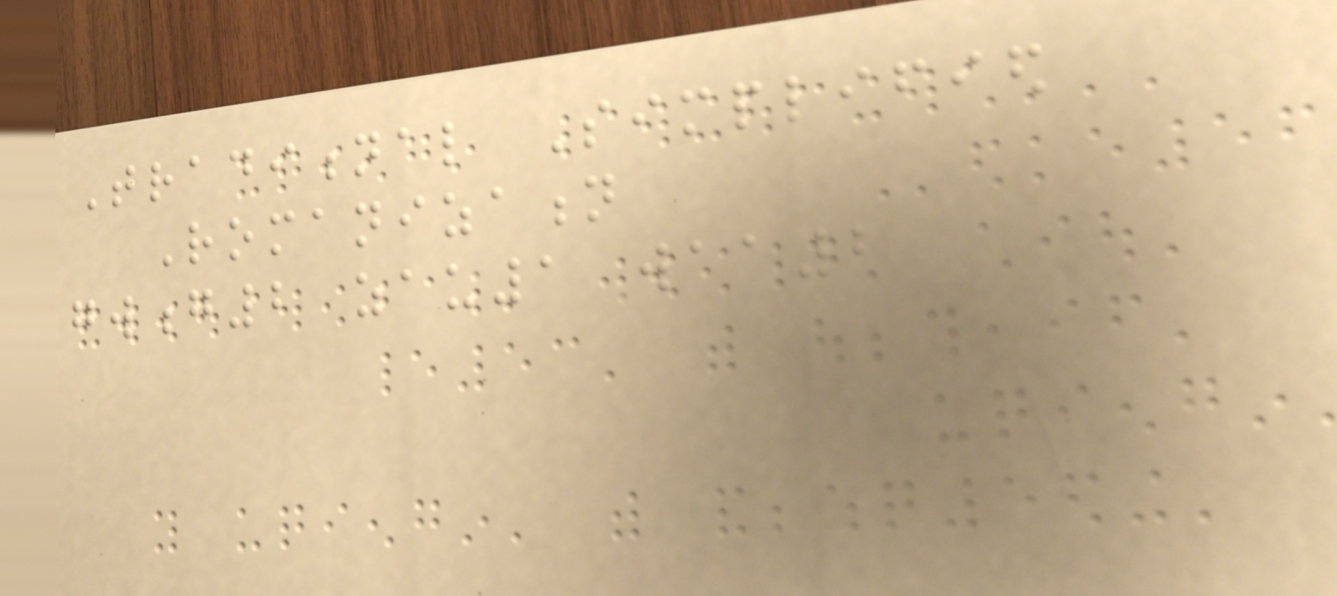Traditional Simplified
Romanization
gwong2 zau1 waa2
